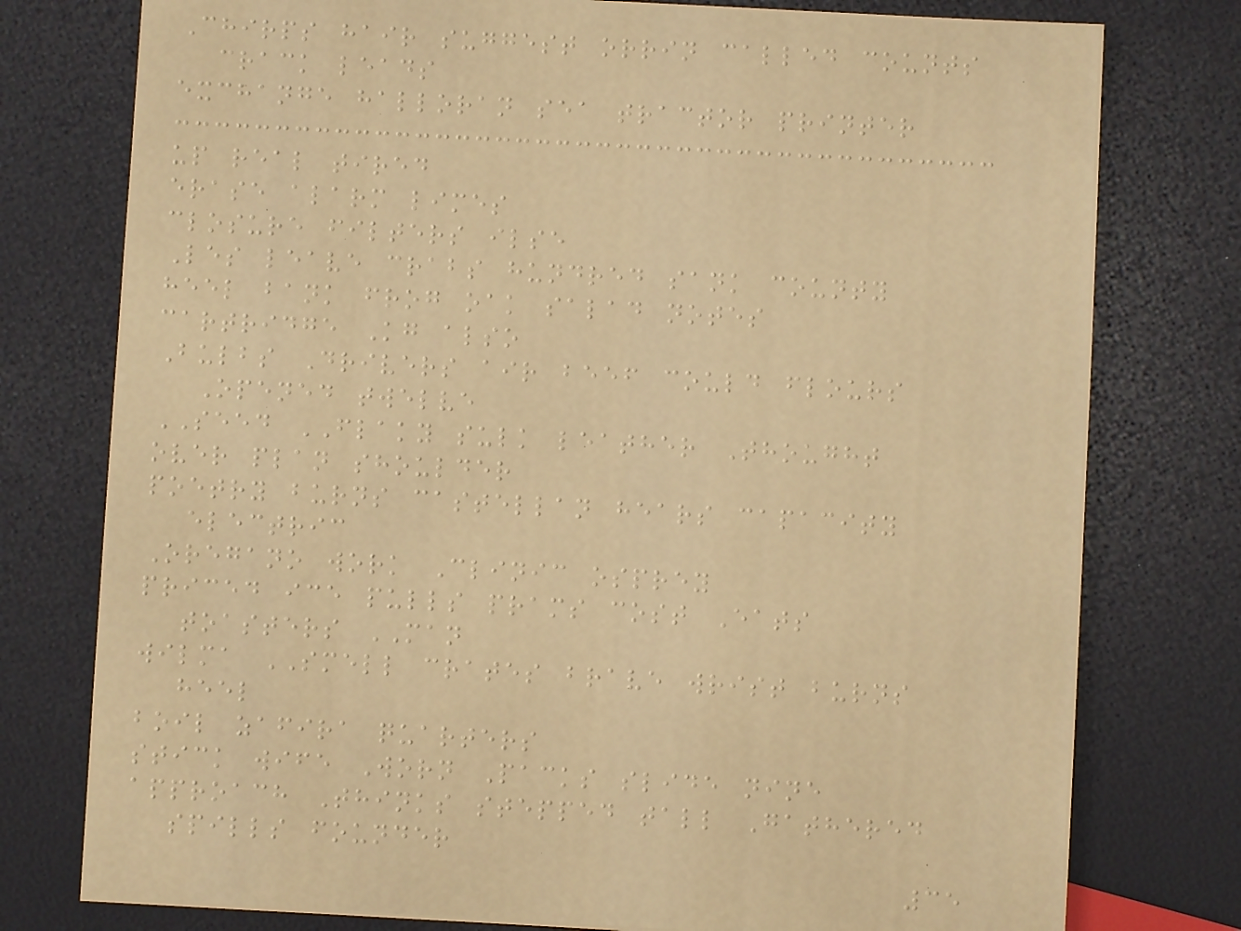Chirps hair suggest orrin called counts
crack leads
exchange halloran sea tractor printer
up real tired
erase alarm limes
closure filters ilse
Les leave crabs hundred sank county
heel bank frog oak salad notes
cartridge Kg also
Bulbs Drivers air beef could flours
Opened twelve
SEED FLAKY sulk leather Thought
over plan shoulder
poetry burns castellan hears capacity
electric
Oregano work Clinic osprey
priced ice pulls prams cost Eats
toasters MAN
wilma SMELL crates brave wrist burns
heel
boil zafira quarters
stick wife Worn Packs slide nine
approach Thinks stepped tall Gathered
spills founder
35
